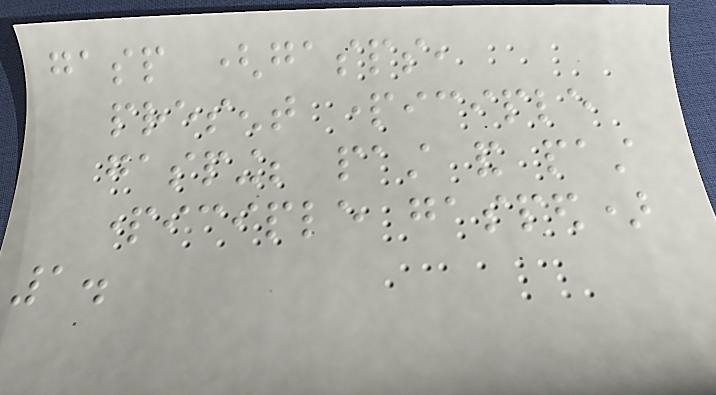gasp (gasps,
present participle
gasping; past and past
participle gasped)
1.
